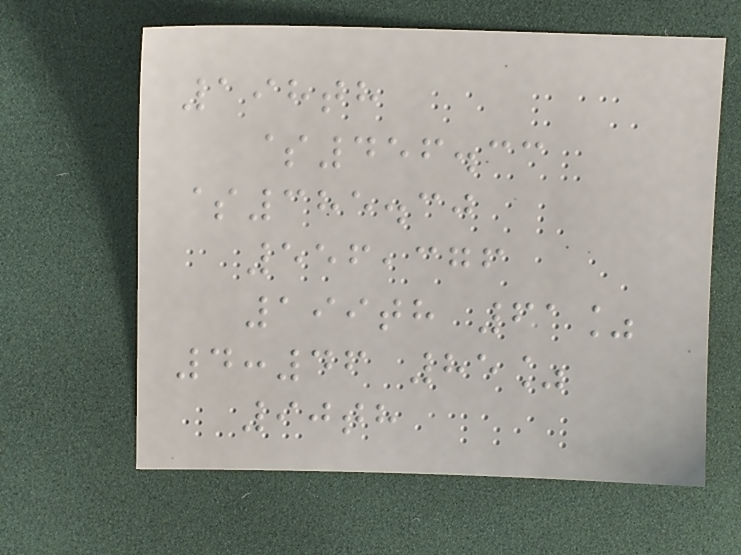198th
$456.33
$385.30
556,376
199th 61%
4:46 85%
90th
